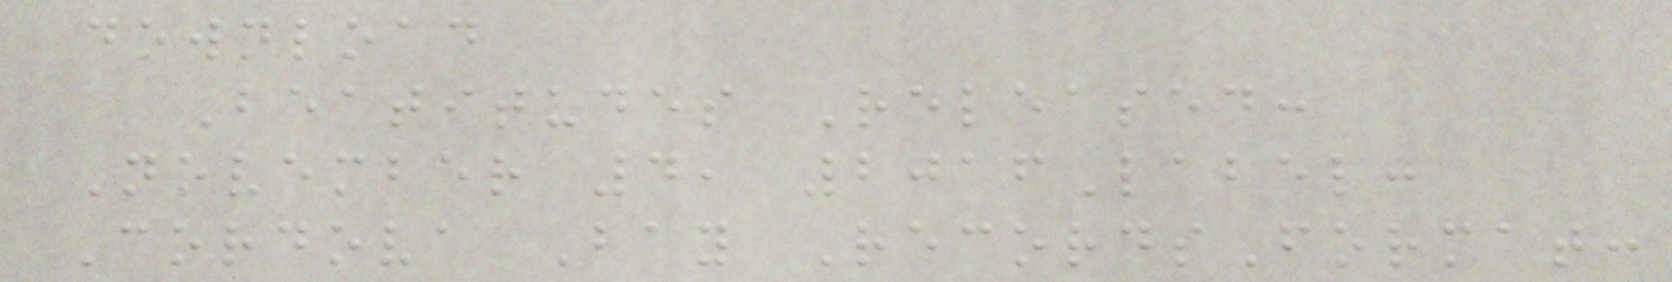download
Beatitudes Released:
November 4, 2016Label:
Cordova Bay RecordsFormat:
